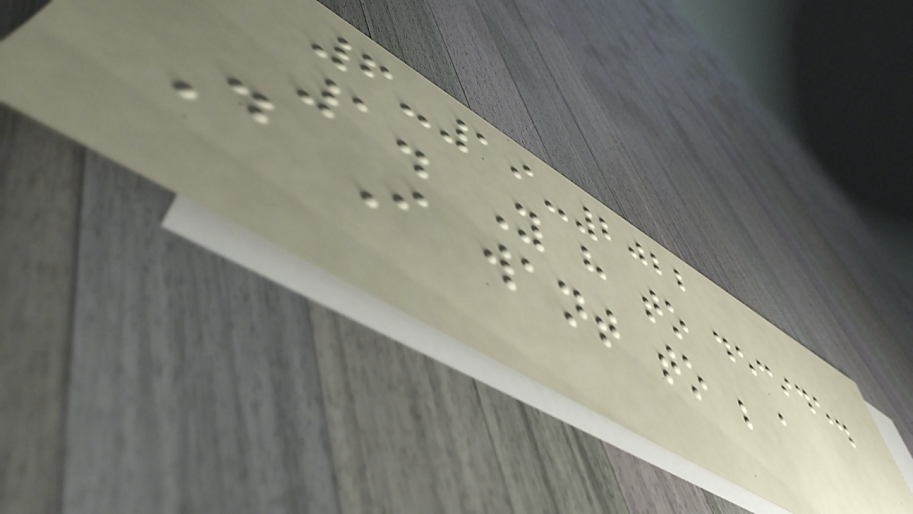6-19-2022
1. You have to decide.
Do I want to be a
